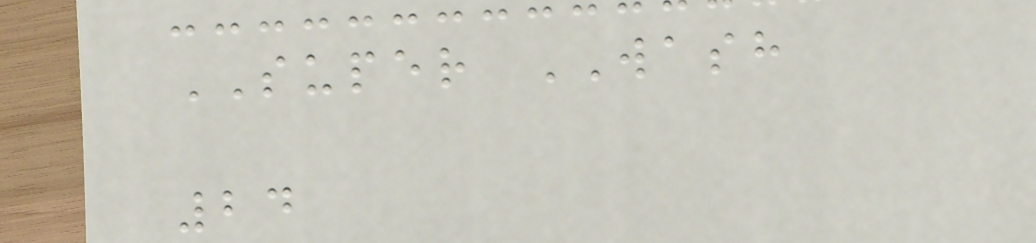SUPER WASH
24
